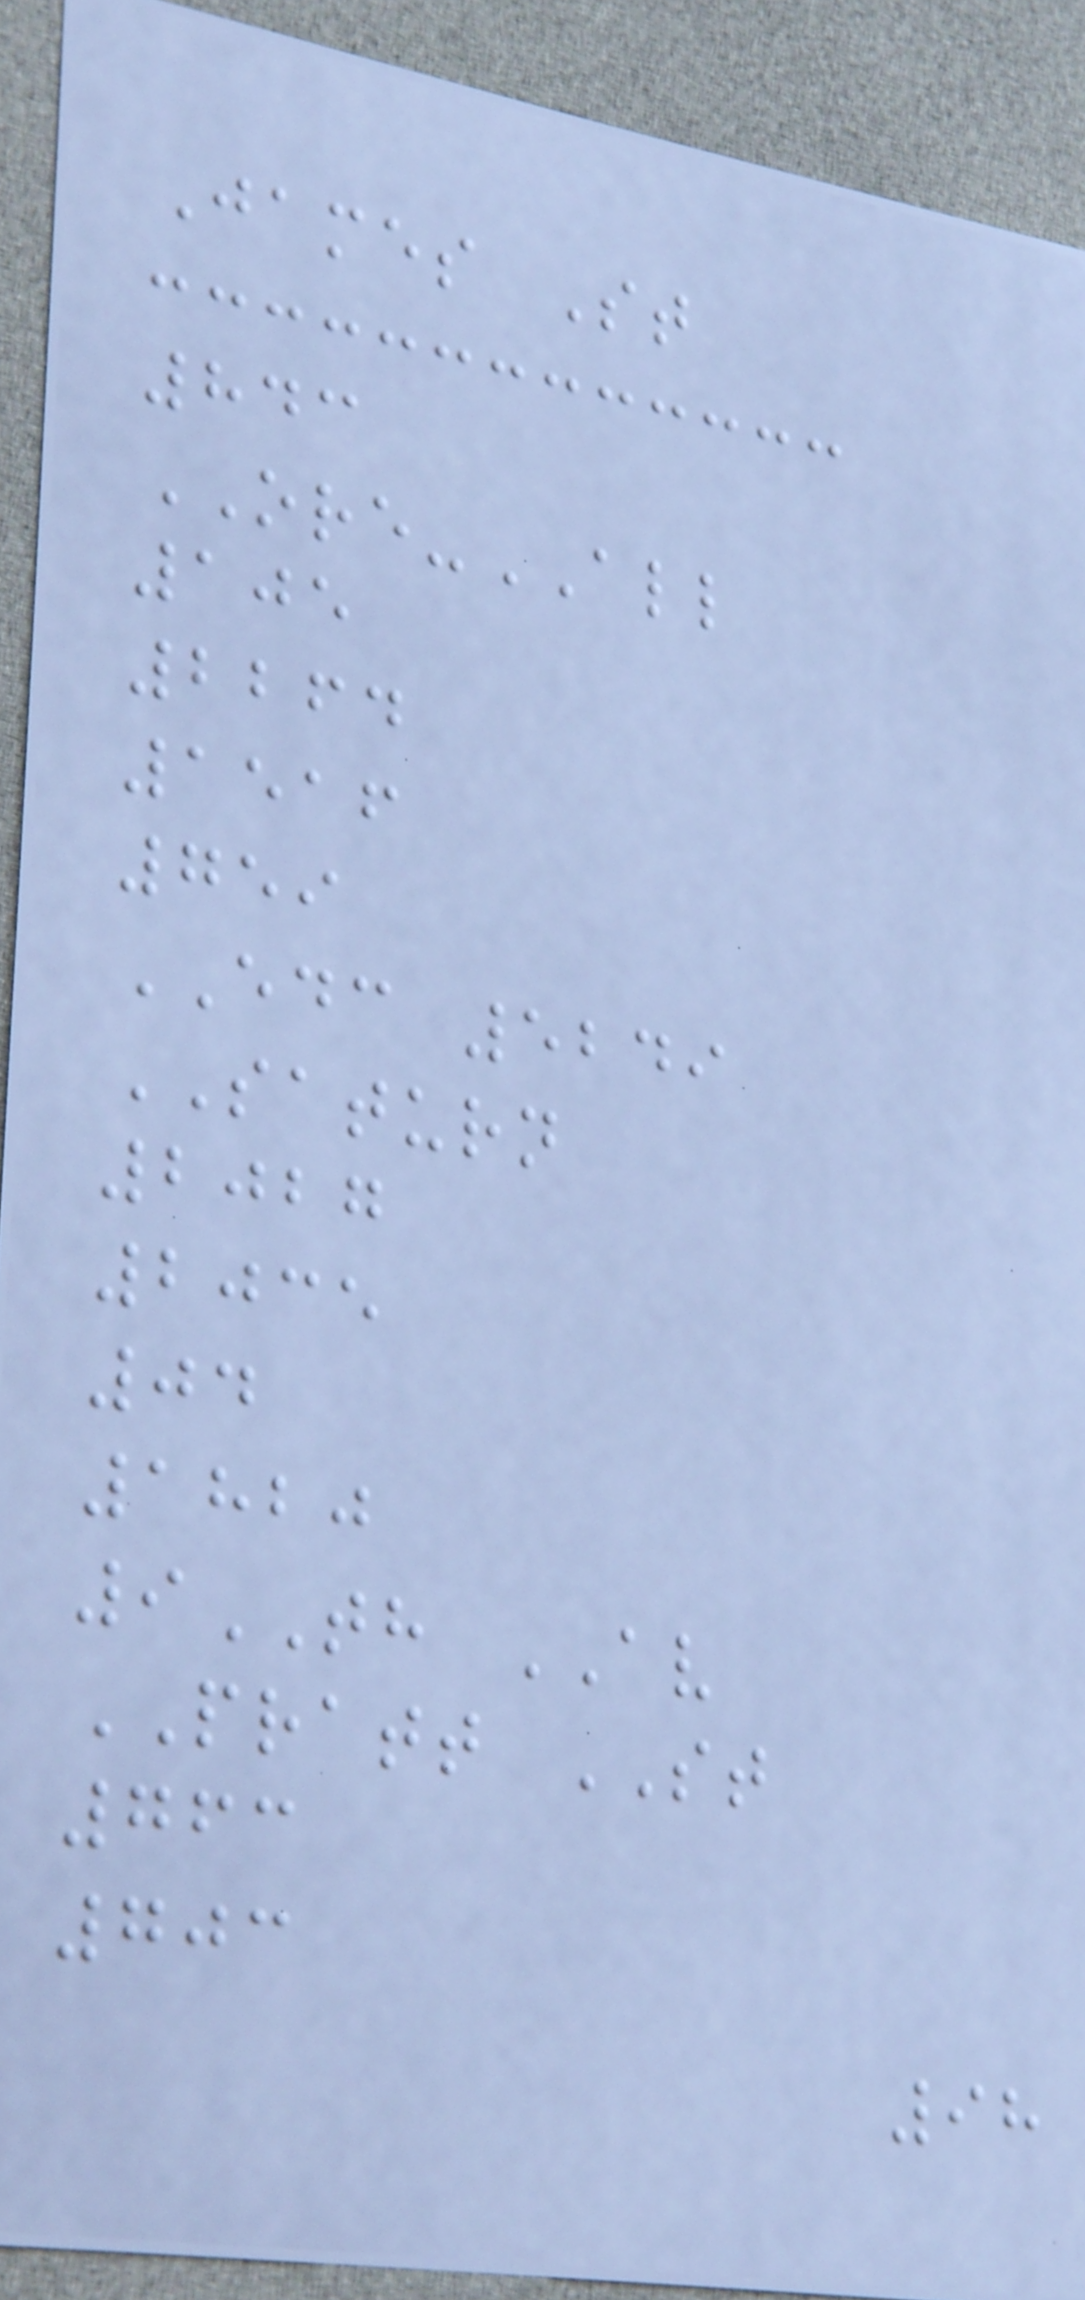James St
843
ORE-ALL
105
2264
1516
759
EDC 5249
SATURN
2027
2035
04
1820
9TH AV
PRATT ST
763
703
98
